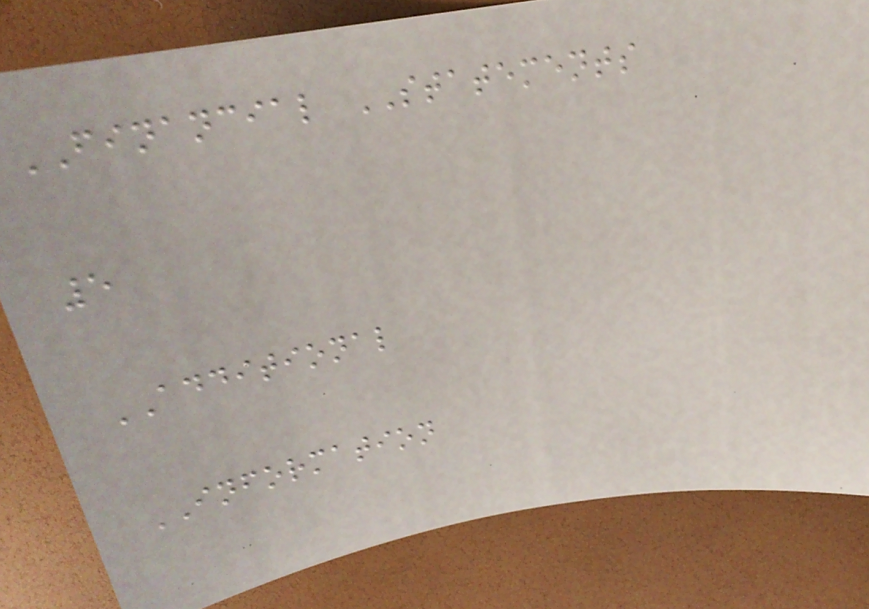FINANCIAL STATEMENTS
5
ADDITIONAL
INFORMATION
